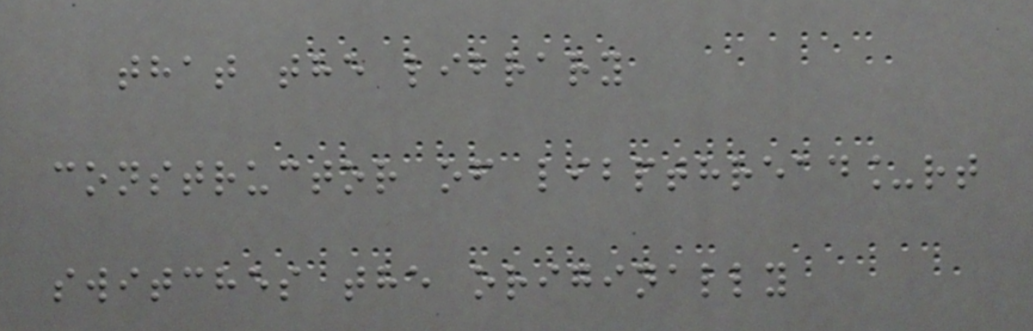that the library
constructor of libpthread_rt
switches the originally
